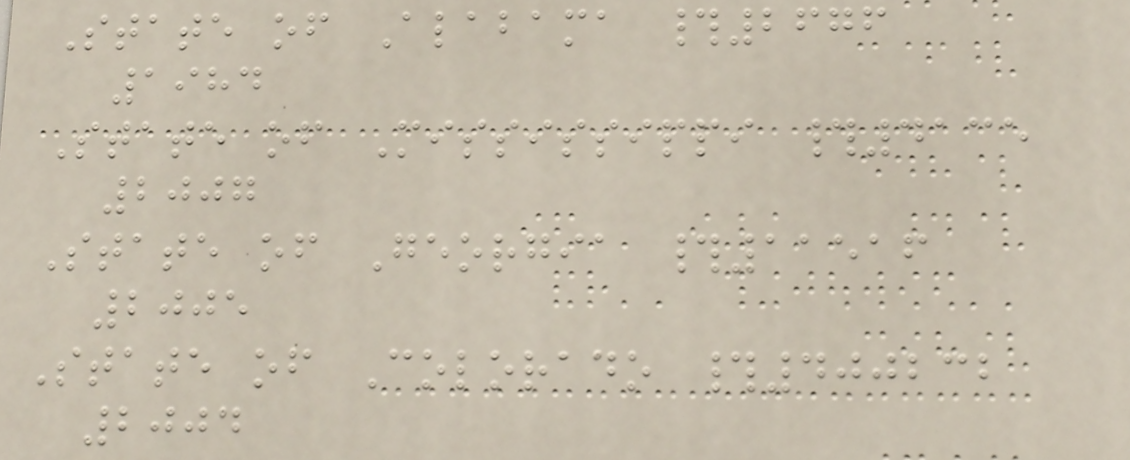State of Alabama #2676
1984
State of Mississippi #4135
2007
State of Georgia #11516
2005
State of Colorado #400232
2004
